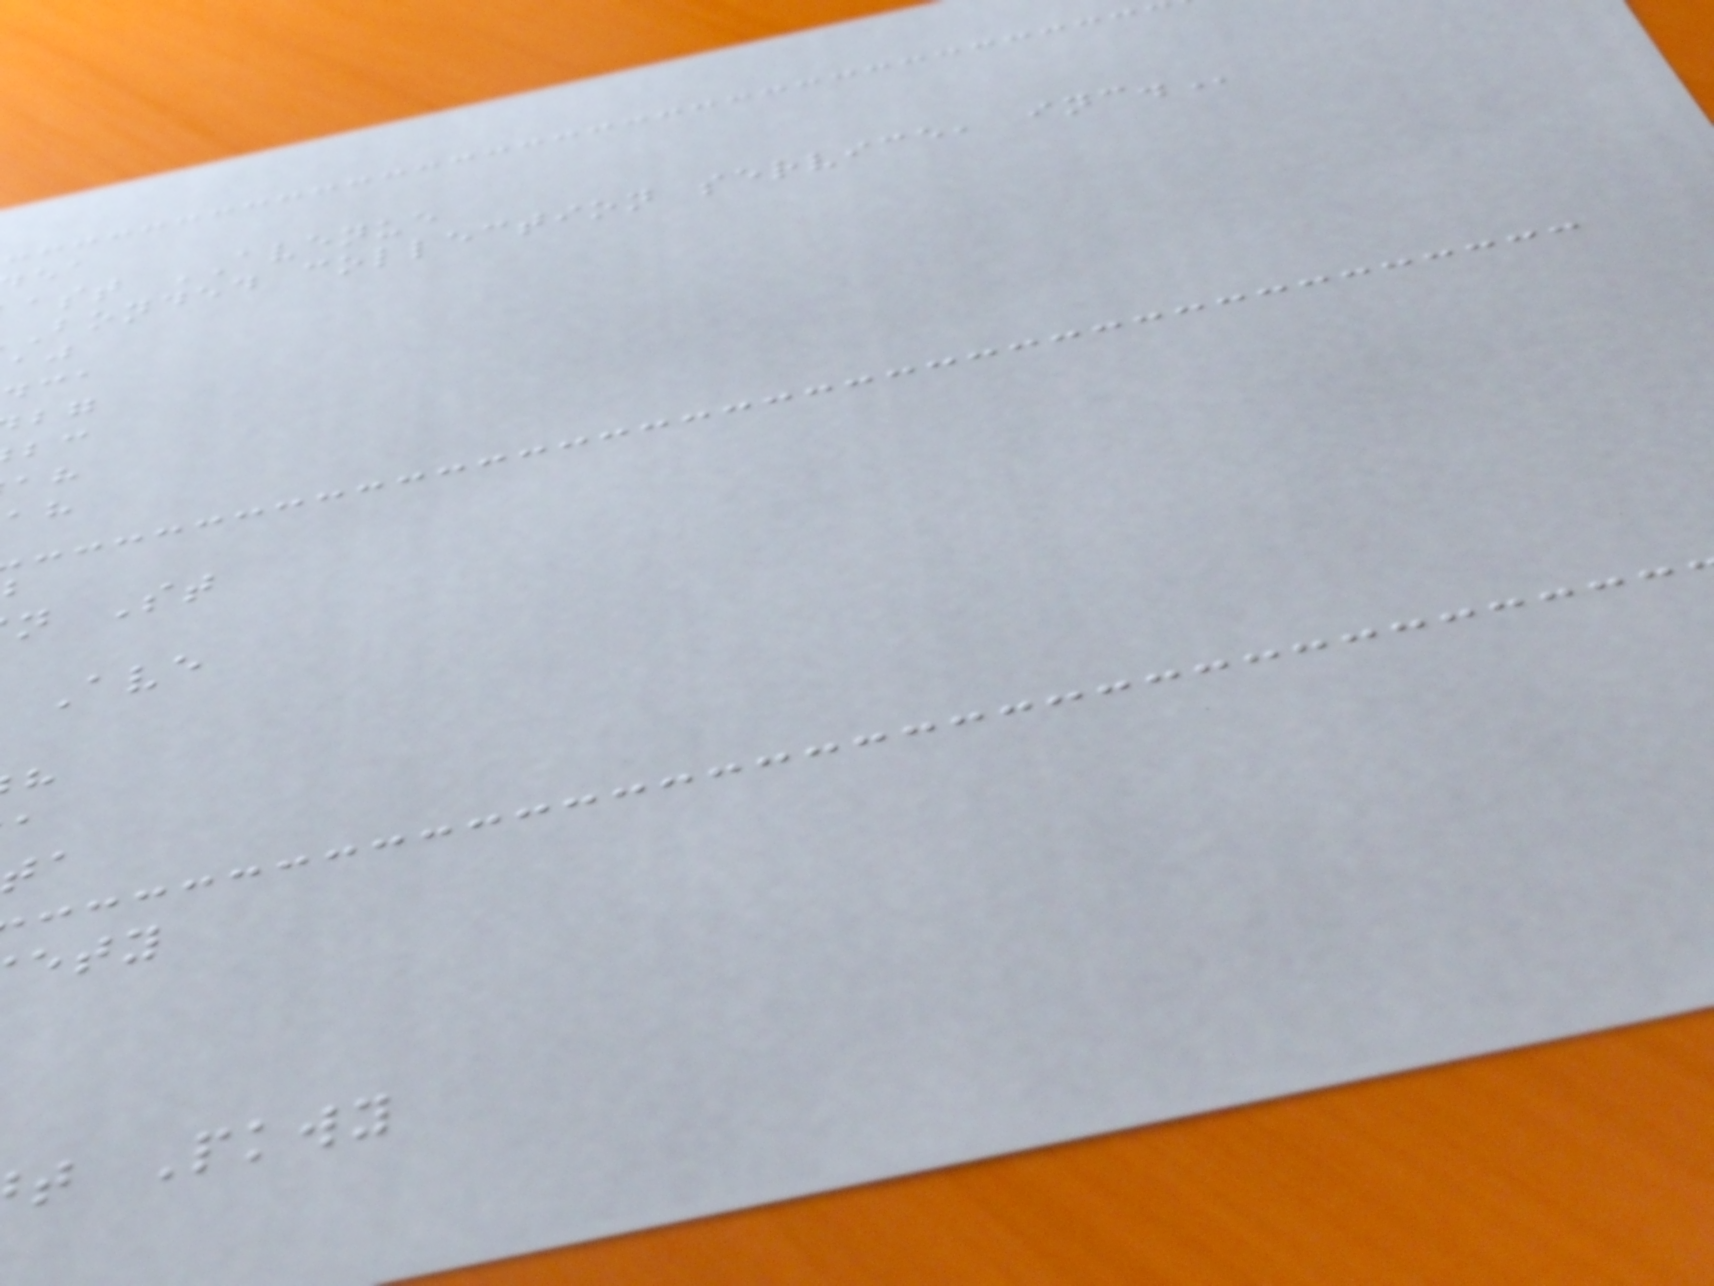ast AVENUE
bonded collection service,
n St
Ave
t Pkwy
